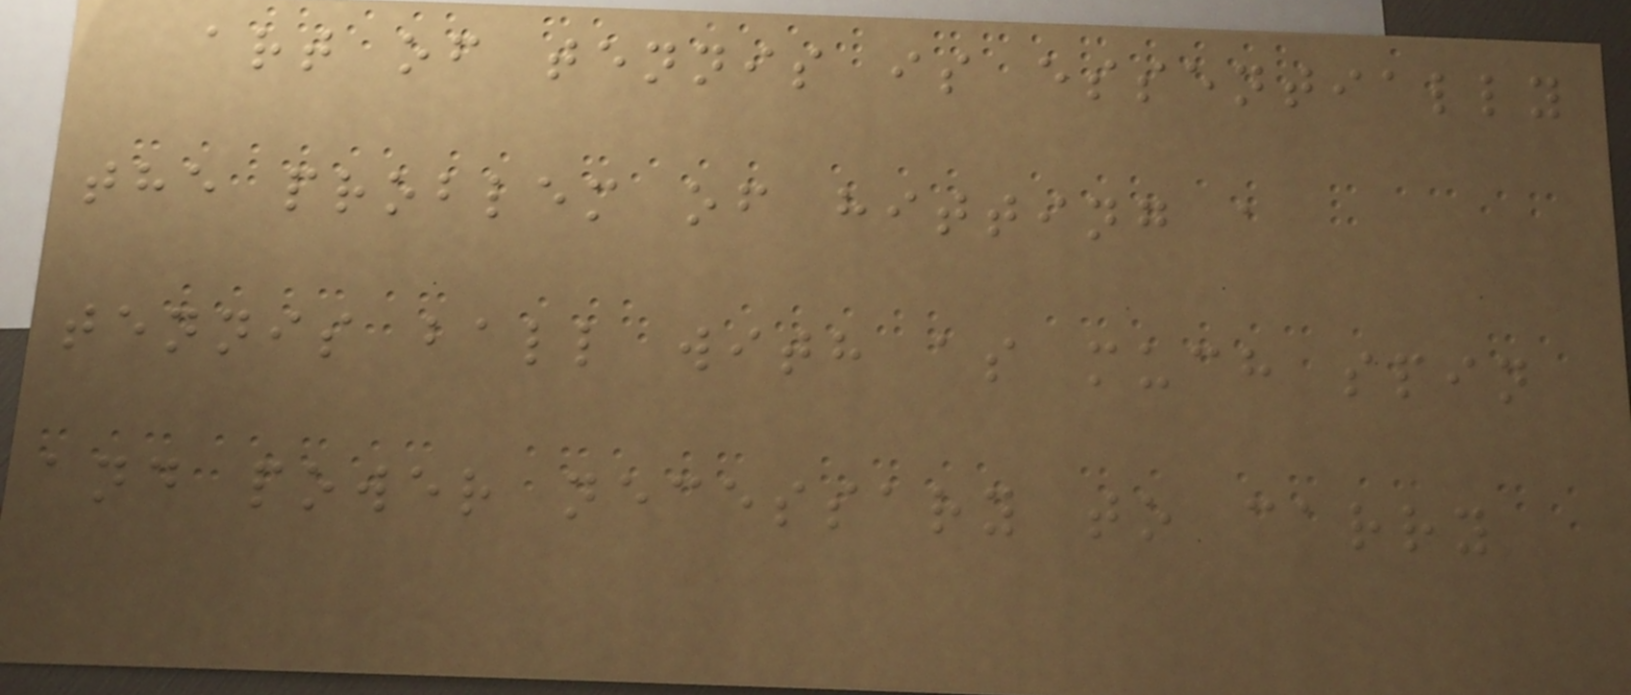art of tennis is essentially
the problem of hitting a
tennis ball with as much spin
and power necessary to carry
